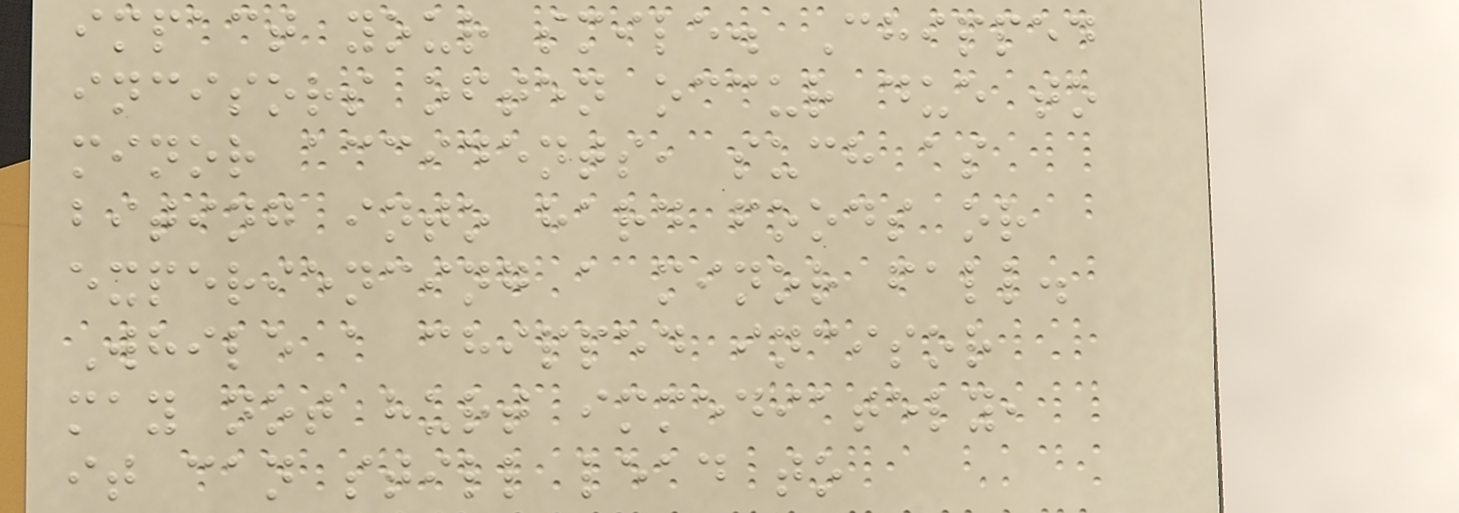impact your smile. Chipped
incisors often occur due to
minor accidents, such as
biting into hard foods or
experiencing a minor fall.
While a chipped incisor
may not hurt immediately,
it can still lead to
